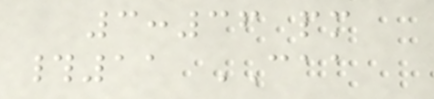3:36 pm
#11 CAA
